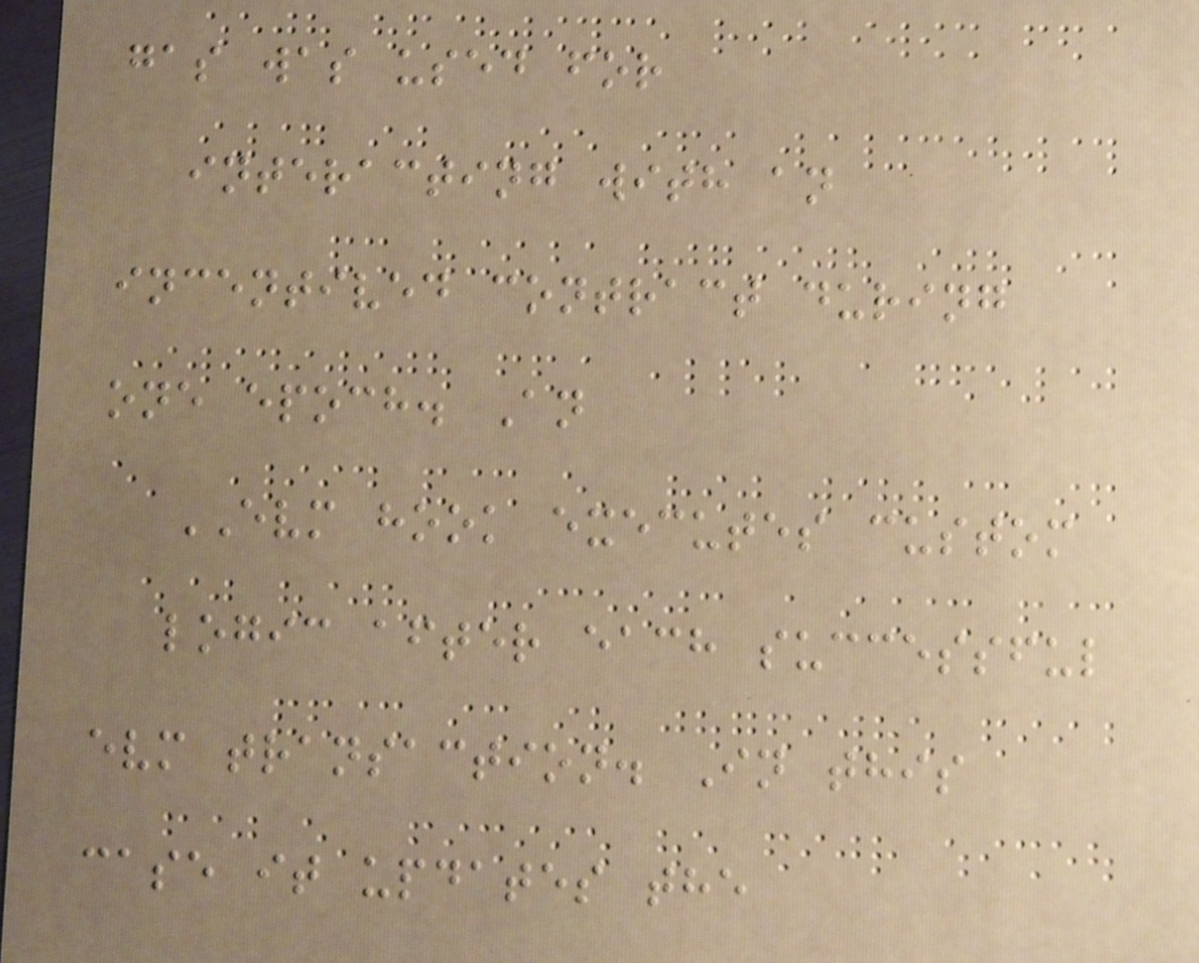gas was used for
interacting with an
incentived contract during
one epoch. An
EVM hook executes custom
logic after each successful
evm transaction. In this
case it updates the
